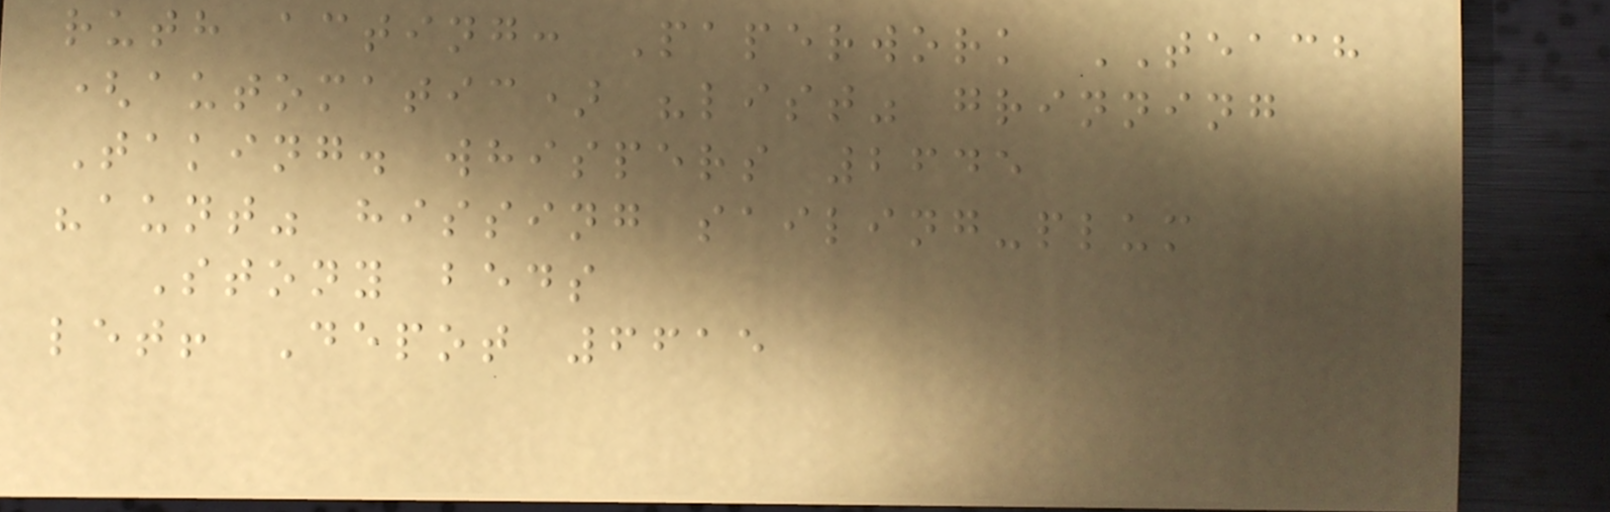ruth acting: Paperwork TEACH
(automatic) "list" grinning
Taking. whispers 2645
"aunt" hissing sailing-plum
Stony beds
let! Depot 6615
